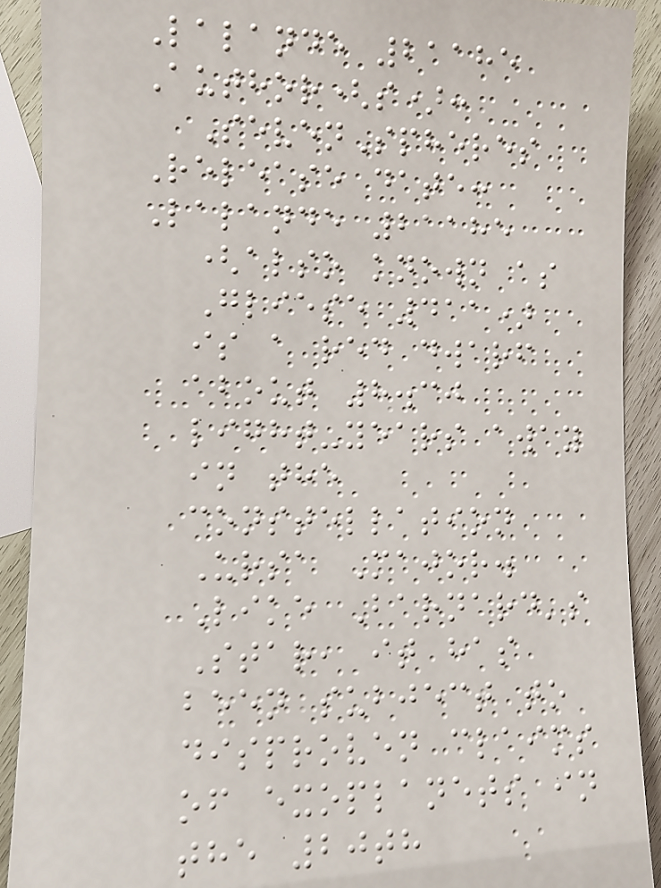Lalande 21185
Author(s):
SevenSpheres
Release date:
Lalande 21185
(also known as
Gliese 411)
is a red dwarf
about 8.30
light-years away
in the
constellation
Ursa Major.
Like Barnard's
Star, it has
been subject to
disproven claims
of exoplanets in
the 20th
